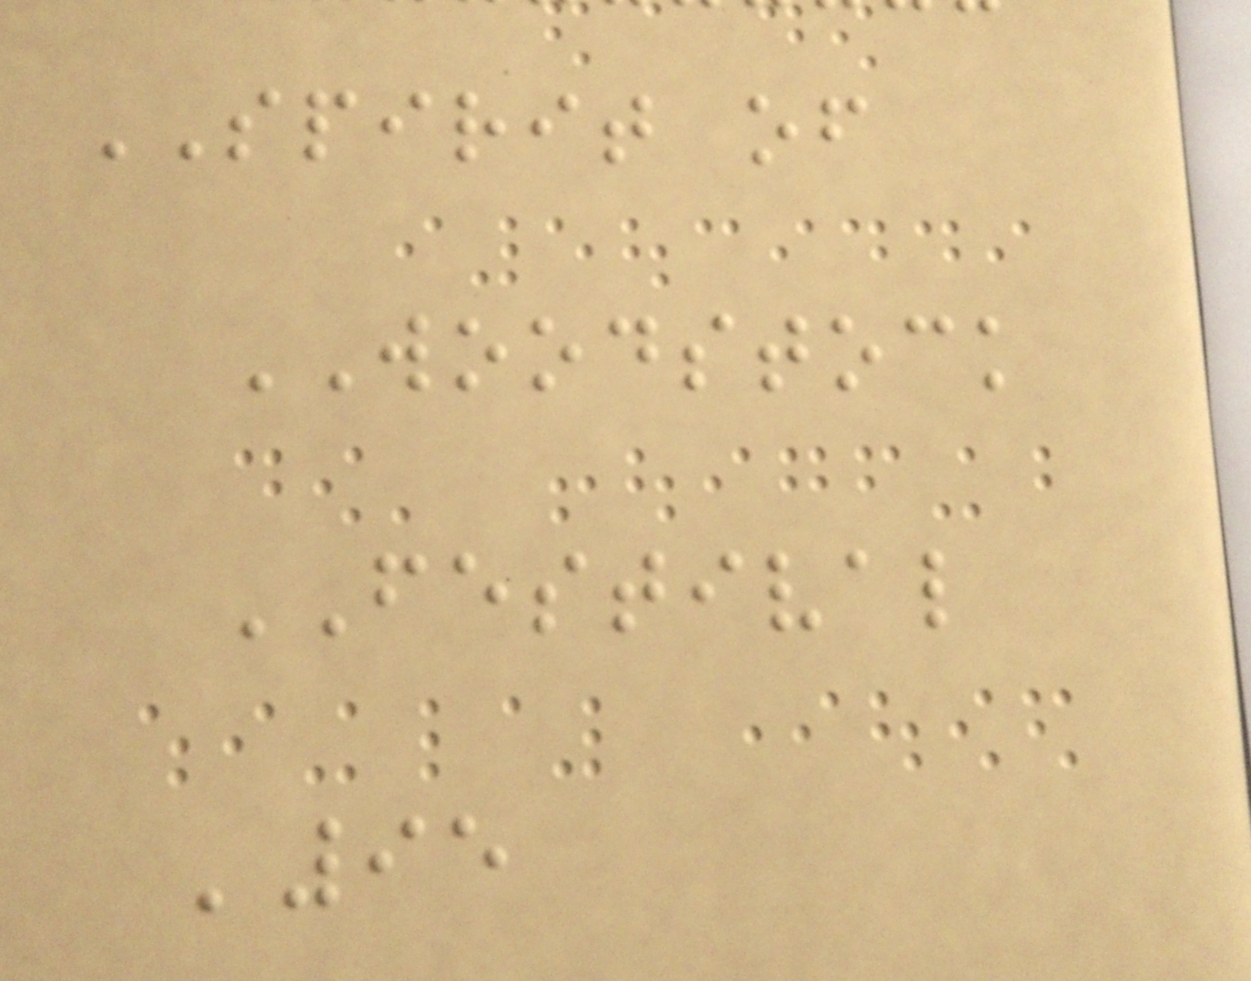SPIRIT of
WOODSTOCK
FESTIVAL
'95
